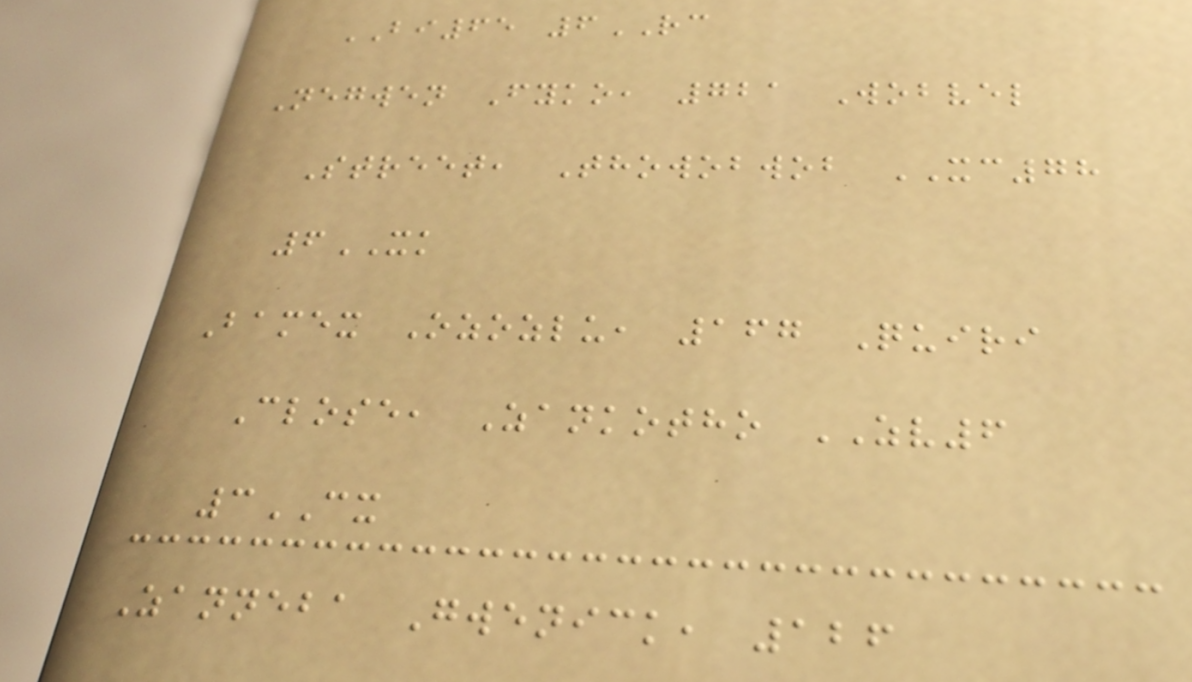BI65 6RC
Negwen Fyko, 721 Wobvel
Street, Thowobwob XC78
6XK
Bamex Ozozlu, 167 Quiri
Close, Zankotho ZV6
3CX
Zanneba Gwenick, 126
